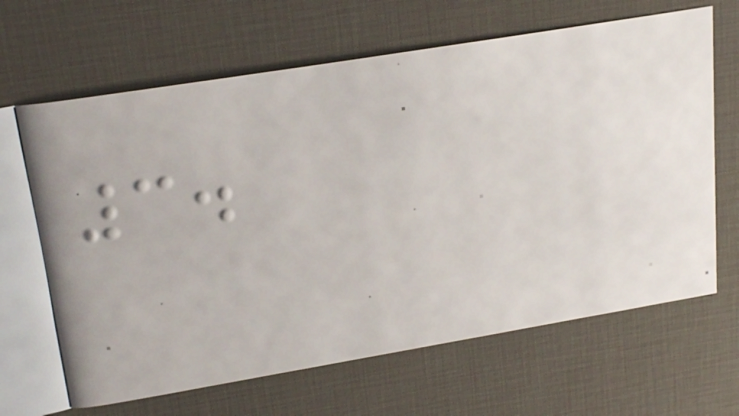3.
